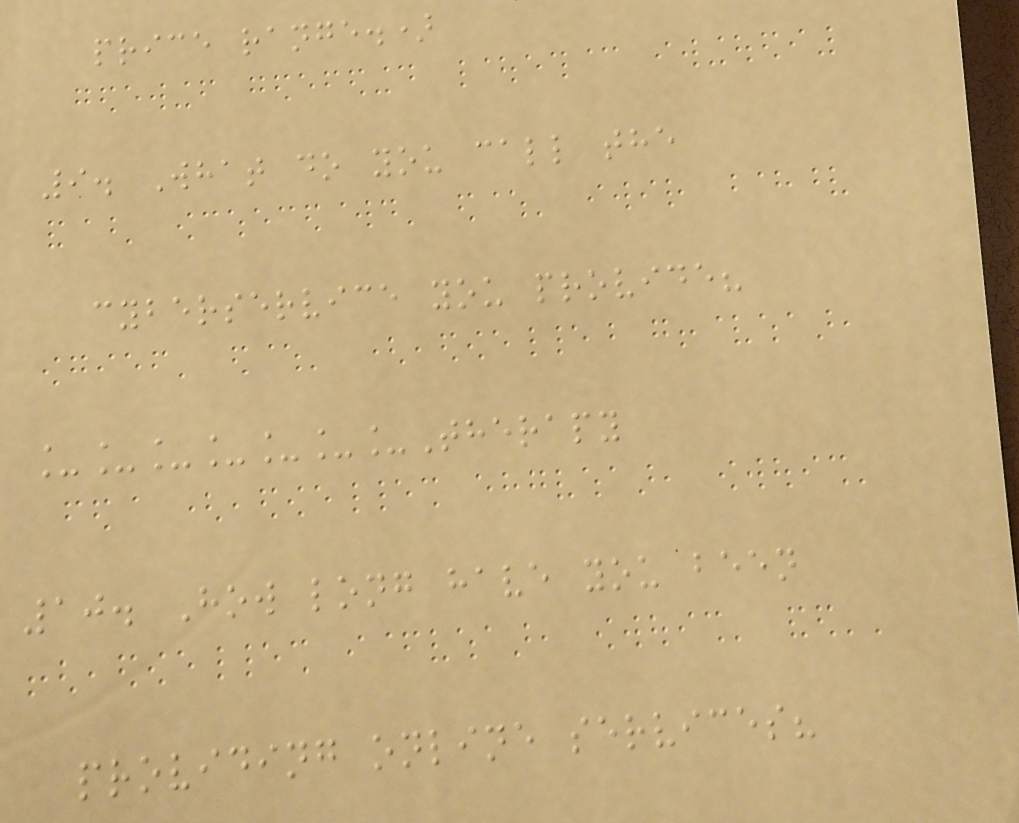price range.)
9. What do you call the
cyberservice you provide?
_______Therapy
10. How long have you been
providing online services?
